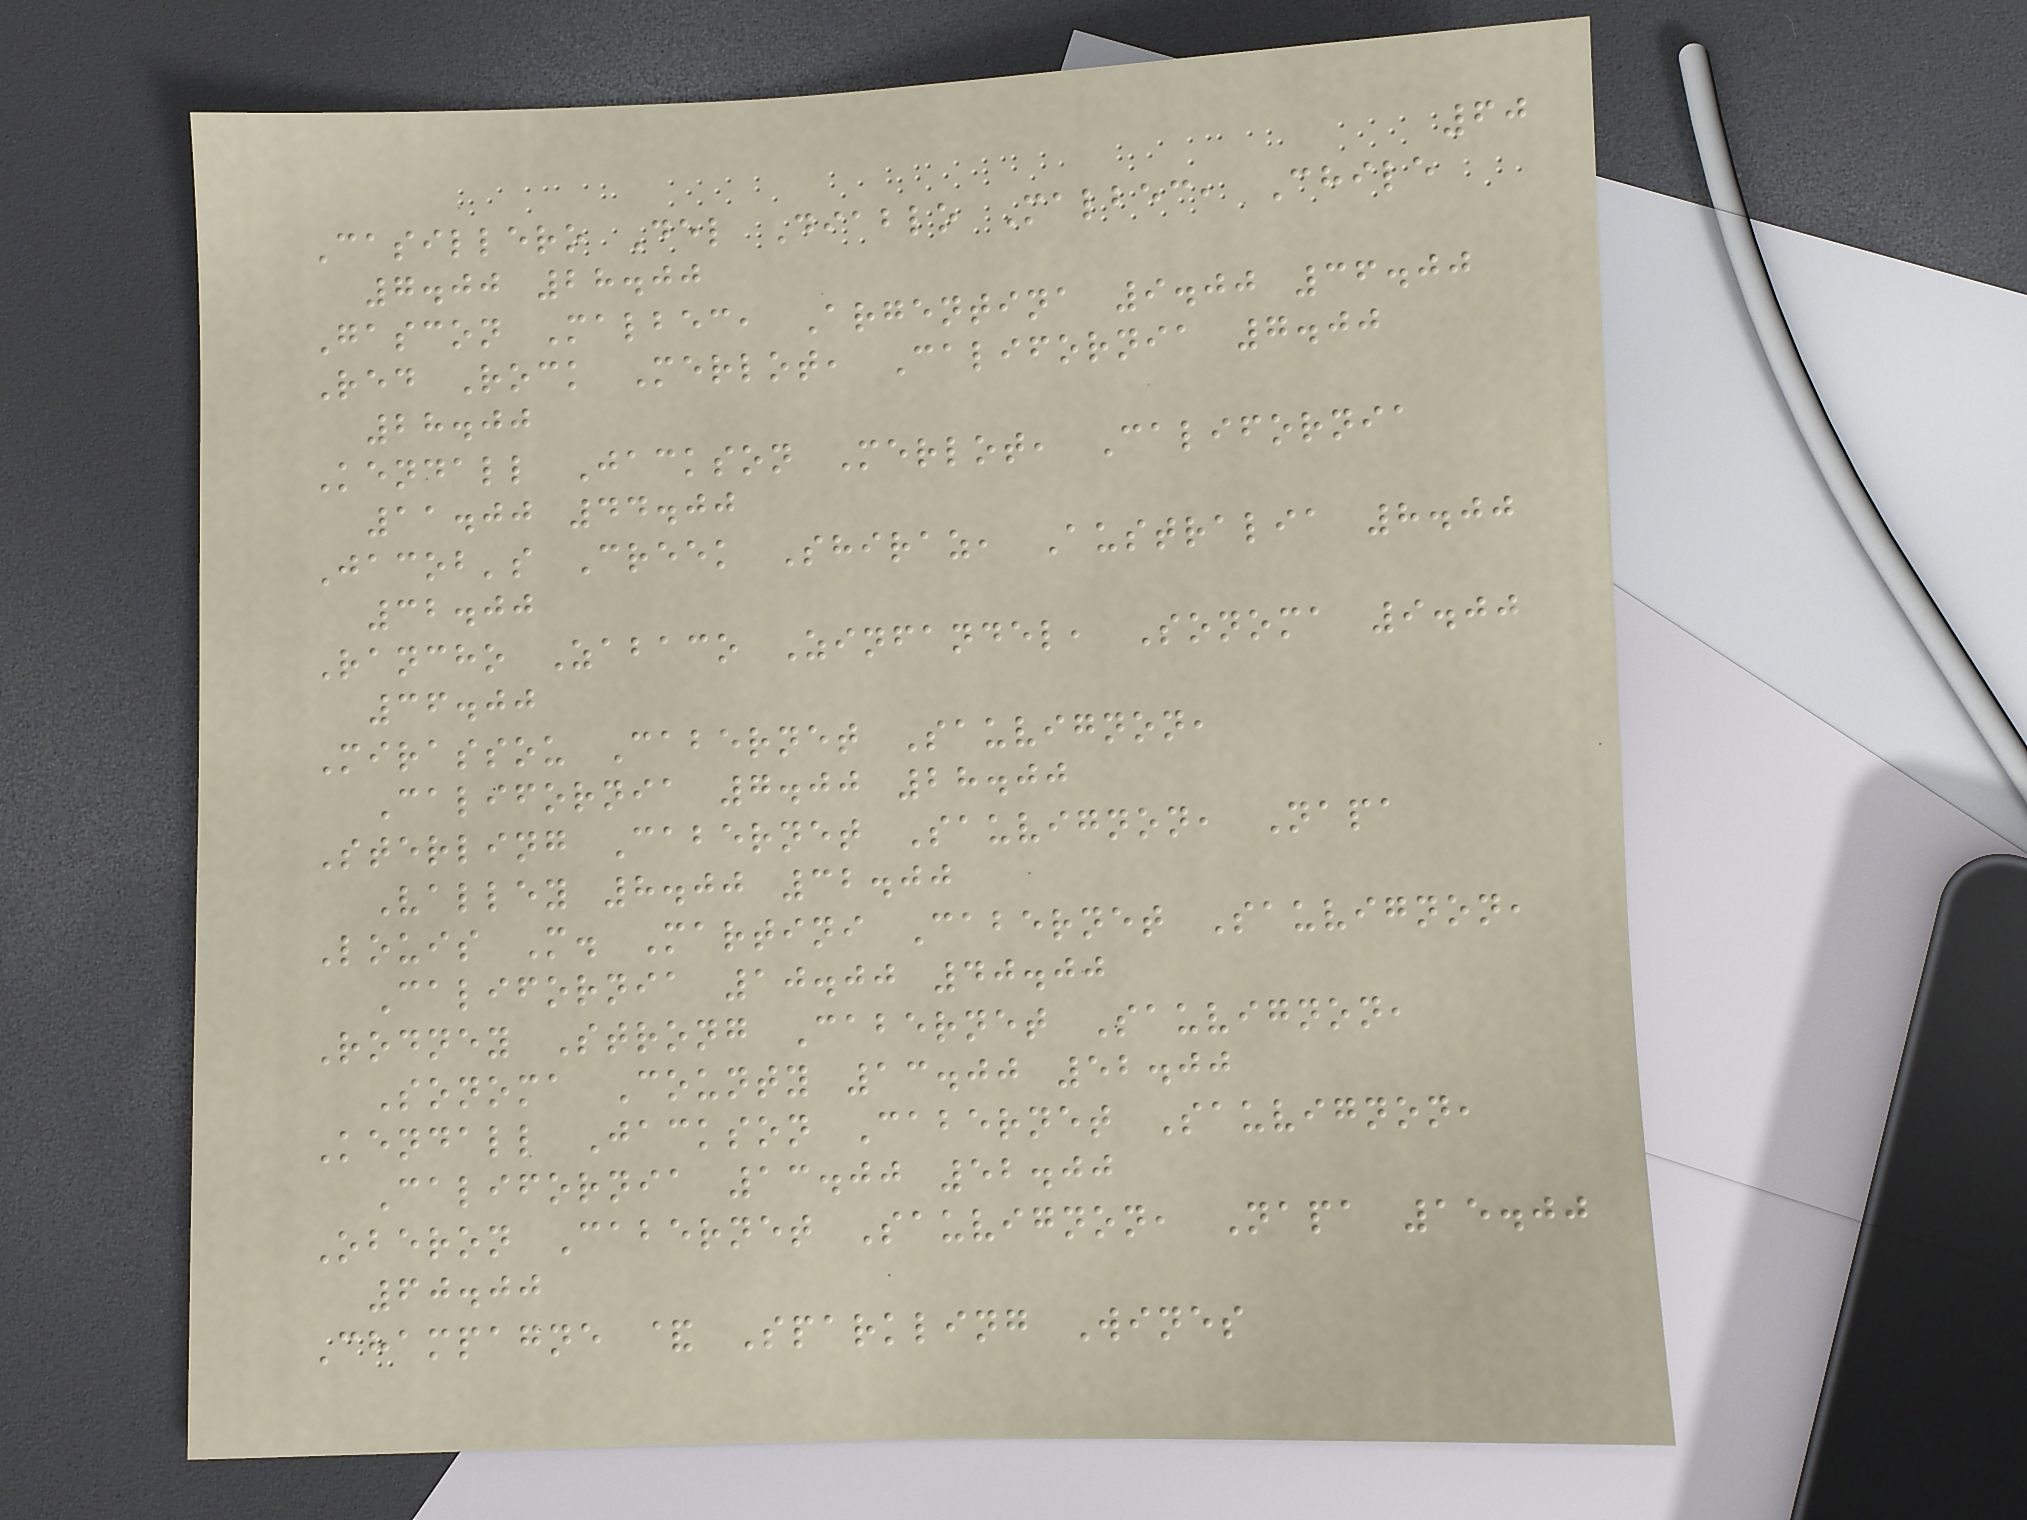60
Casillero Del Diablo Malbec, Chile
7.00 28.00
Gascon Malbec, Argentina 9.00 36.00
Red Rock Merlot, California 7.00
28.00
Kendall Jackson Merlot, California
11.00 44.00
Jacob's Creek Shiraz, Australia 8.00
32.00
Rancho Zabaco Zinfandel, Sonoma 9.00
36.00
Mirassou Cabernet Sauvignon,
California 7.00 28.00
Sterling Cabernet Sauvignon, Napa
Valley 8.00 32.00
Louis M. Martini Cabernet Sauvignon,
California 10.00 40.00
Rodney Strong Cabernet Sauvignon,
Sonoma County 13.00 52.00
Kendall Jackson Cabernet Sauvignon,
California 13.00 52.00
Oberon Cabernet Sauvignon, Napa 15.00
60.00
Champagne & Sparkling Wines
